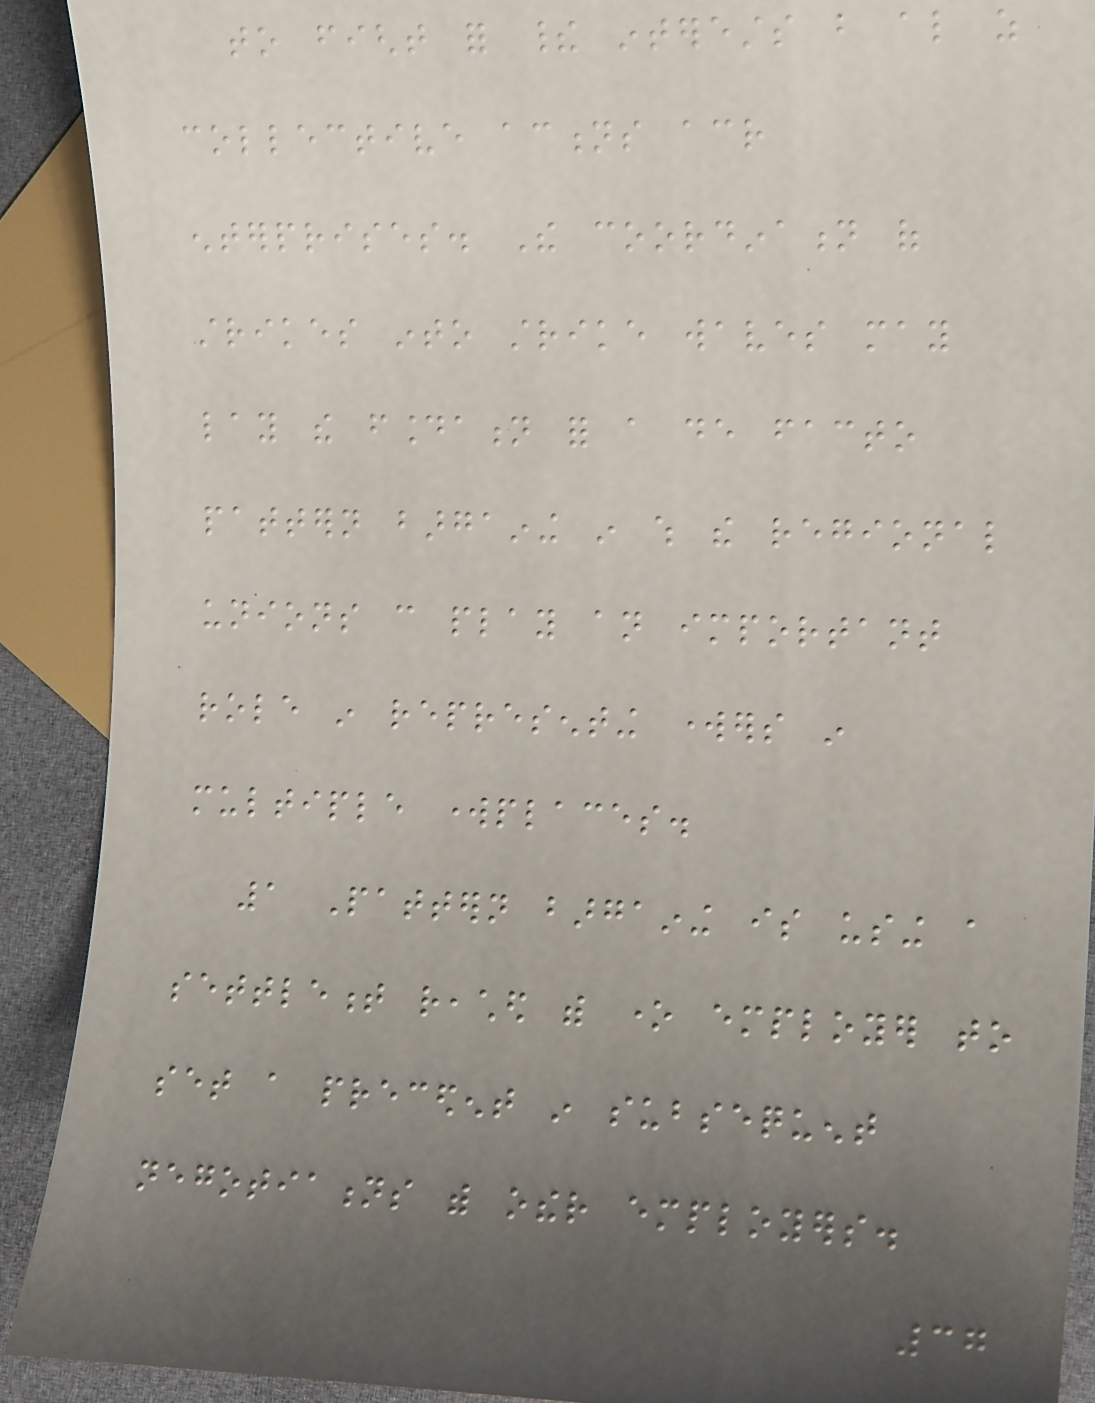to fight for their interests but also as
collective actions across
enterprises. The coordination of
strikes into strike waves may
lay the foundation for a de facto
pattern bargaining in which the regional
unions can play an important
role in representing workers in
multiple workplaces.
1 Pattern bargaining is using a
settlement reached with one employer to
set a precedent in subsequent
negotiations with other employers.
37
